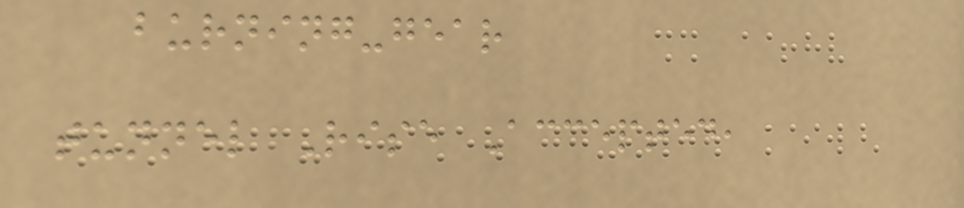burning-gear
tunnel Rise Accepted,
